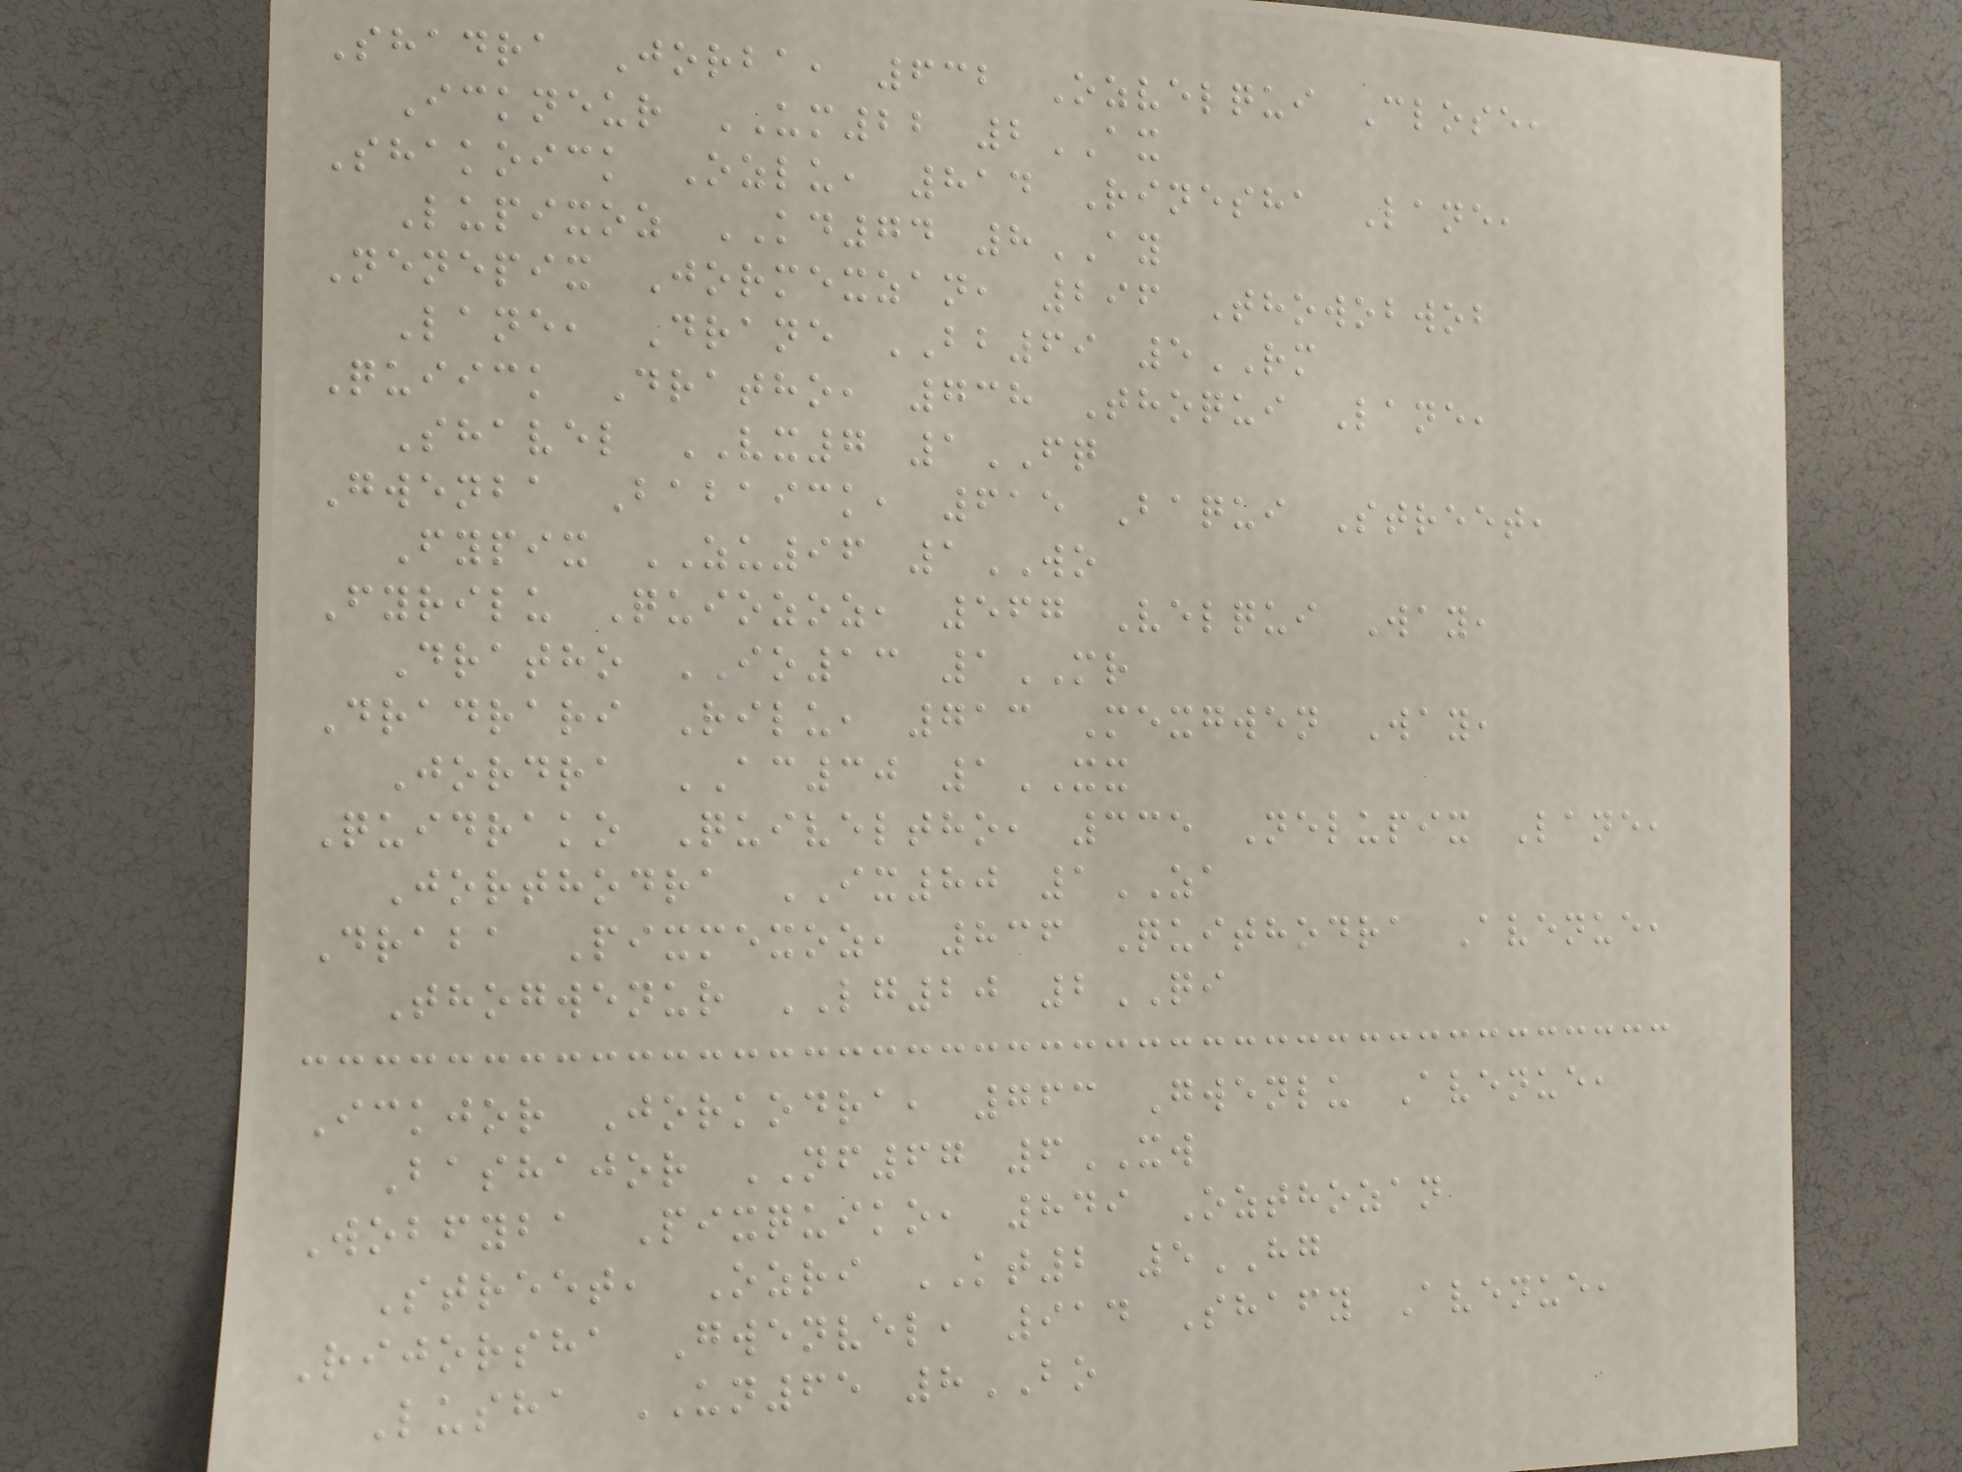Shadra Jorba, 632 Ozvelqui Close,
Ickneur UM22 2AX
Shakoick Ozlu, 814 Rinesha Lane,
Lupixoz KD74 8AY
Nenepix Jormexzan, 296 Thowobwob
Lane, Drane BB69 5RM
Quiick Dratho, 738 Thoqui Lane,
Shavel VX7 1FQ
Gwenba Babaick, 615 Baqui Street,
Fypix ZU96 1WO
Fyrilu Quiozoz, 567 Velqui Way,
Dratho IO13 1MR
Dradrari Rilu, 713 Mexgwen Way,
Jordra AC30 1XX
Quidrako Quiveltho, 335 Nelupix Lane,
Jorthodra IX80 1ZA
Draba Pixmexoz, 836 Quithodra Avenue,
Thogwenur LG20 2QI
Ickjor Jorkodra, 763 Gwenlu Avenue,
Bashajor NF67 6XW
Wobfyba Pixquiko, 849 Ozthozan
Street, Ozri KT2 5HG
Rijorsha Gwenvel, 914 Shafy Avenue,
Lusha UN65 8BO
